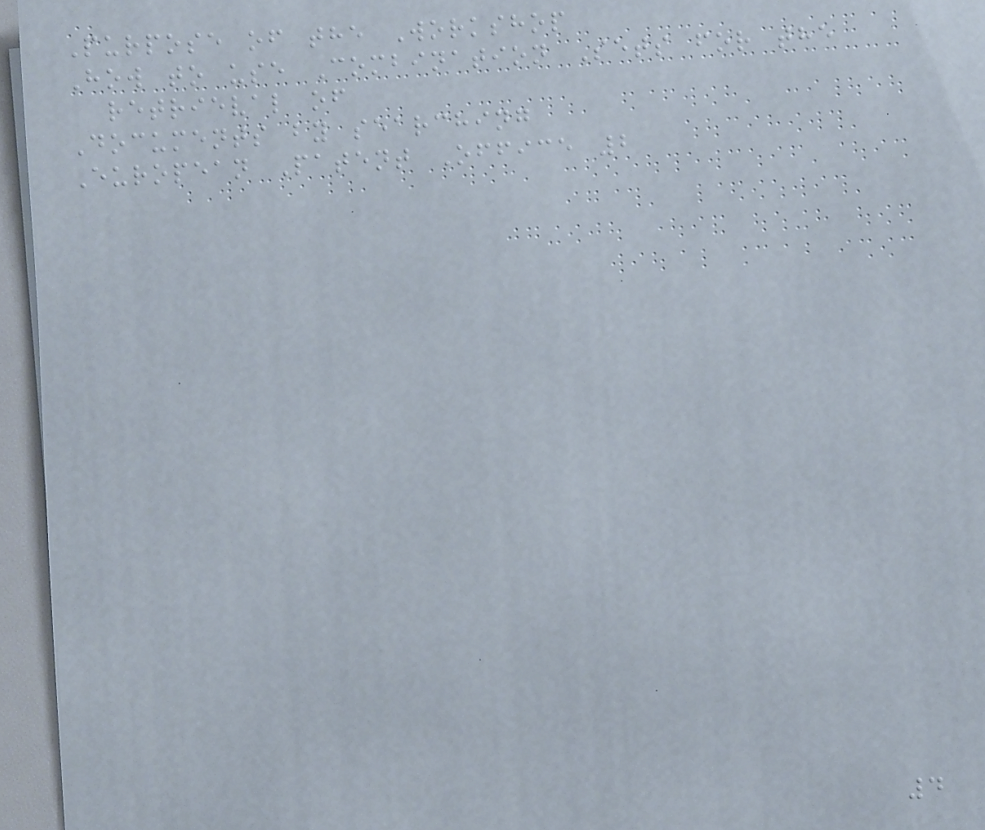Purpose of the Workshop
How to use Combination Sets for the
retrieval of
Documents by searching
European Patent Office 2
4
